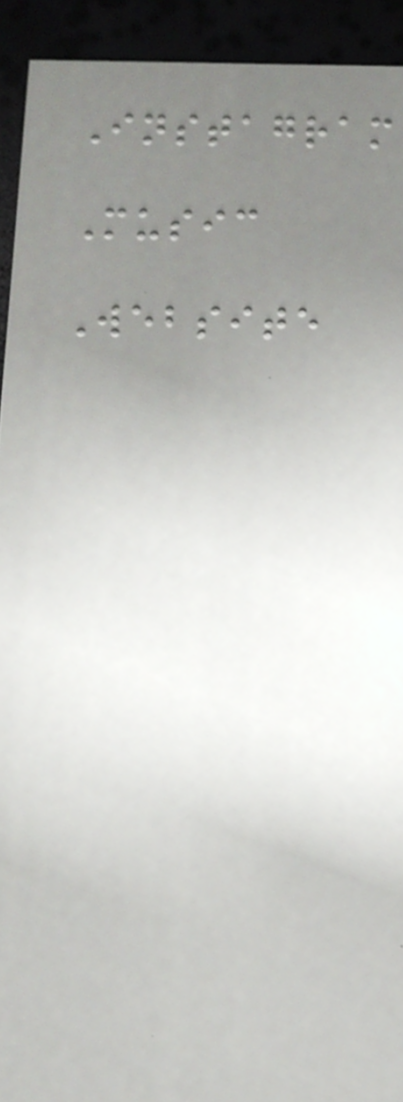Instagram
Music
Website
